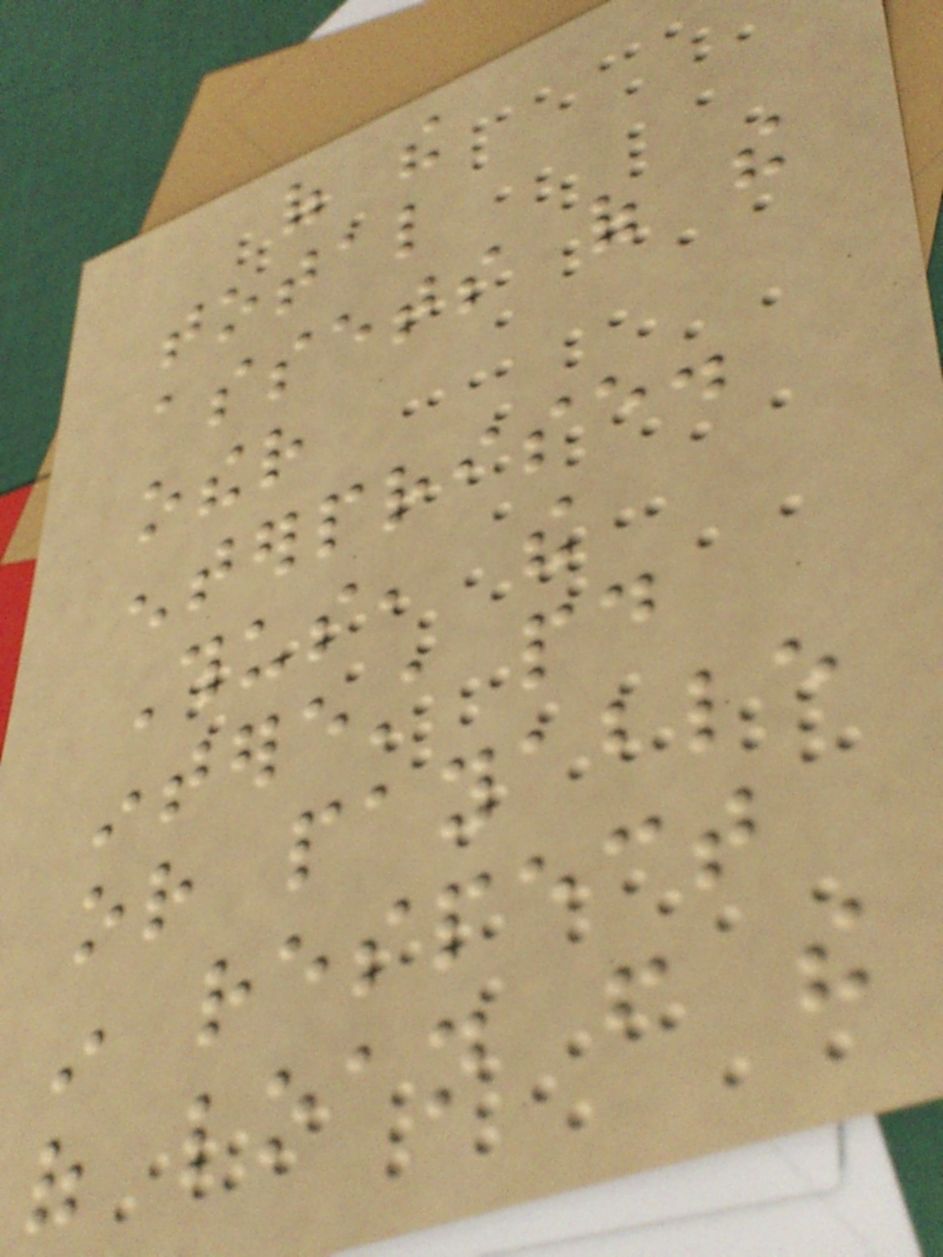of the
total
assets of the
other
enterprise.
Thus, the
interest paid
or payable
in respect
of loan from the
